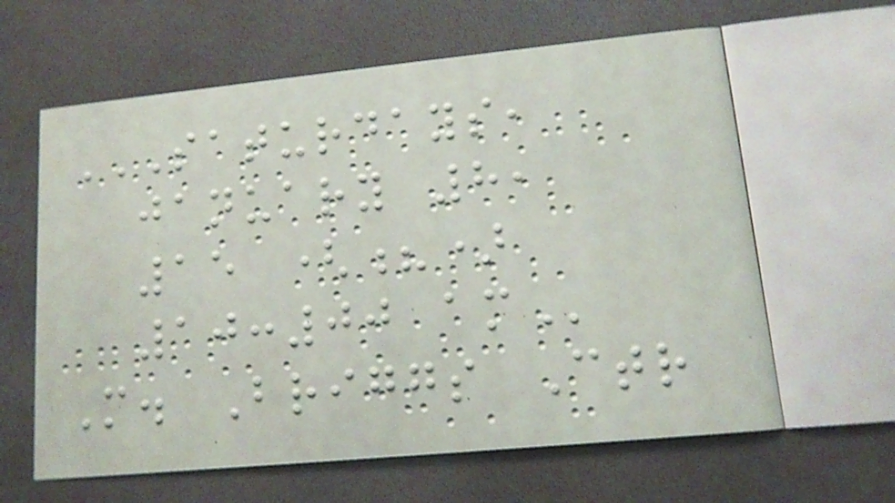SATURDAYS,
JANUARY 8,
15 (?)
10:00 AM
M. Briggs Ctr
